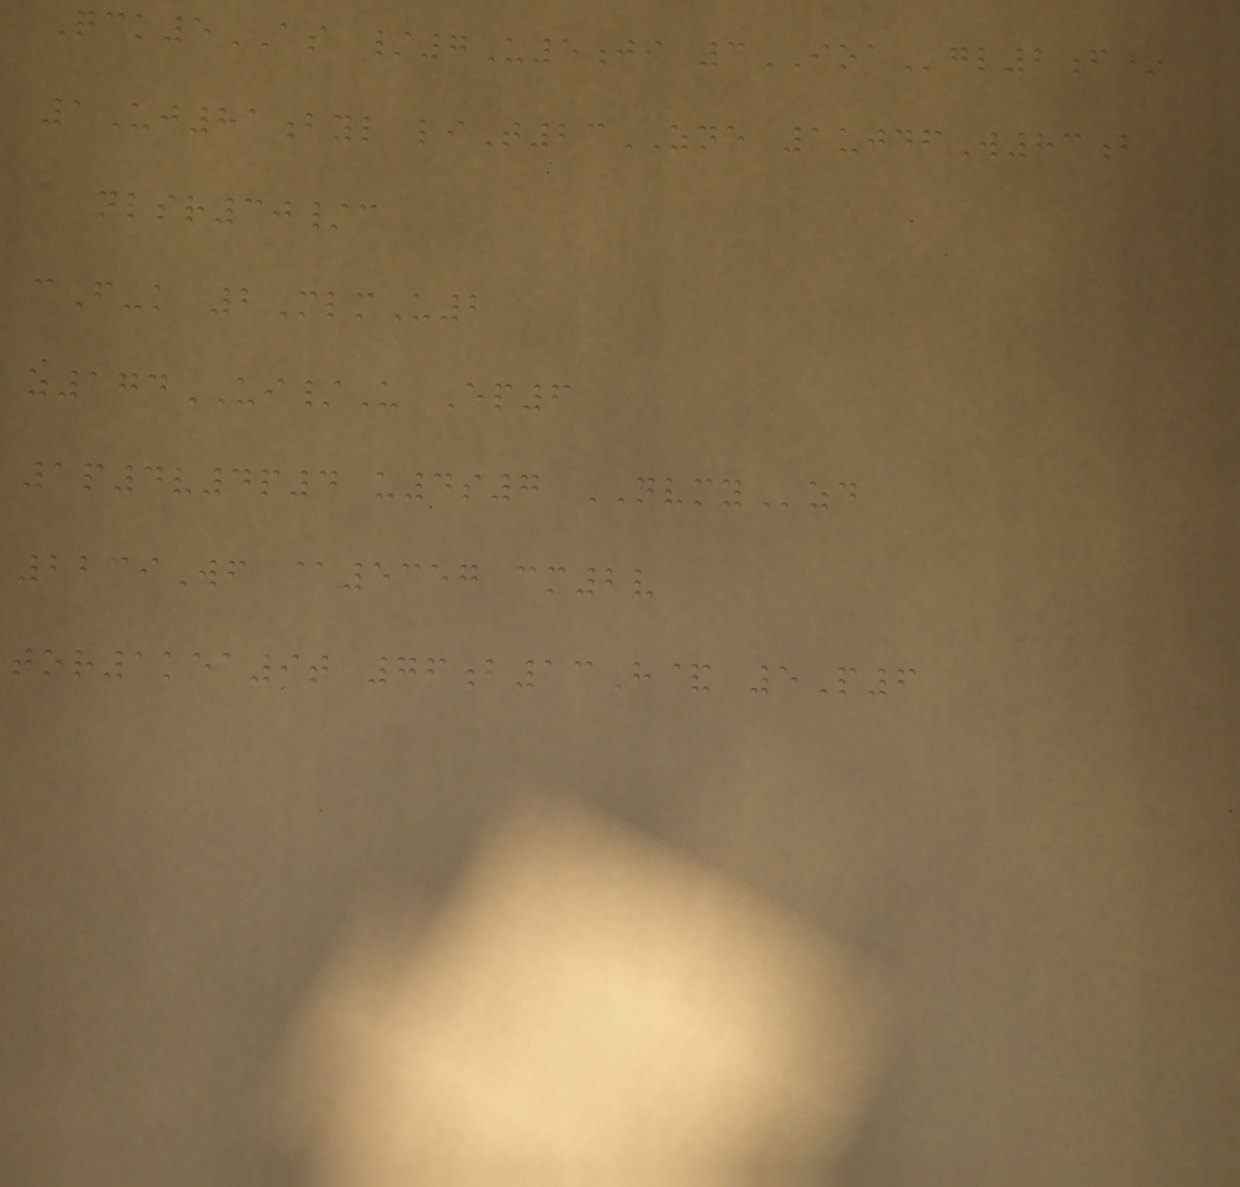Qck5AS /7U5ji 3IOAgl2f*
1Uj81byl liT23ZNE 1ujdfW83b
nlsr30/c
cF-k 2MlmU2
z174UI/U Ep6
1p4v4p4 u4s7 NVMYzd
2239Wf @5357 cm2v
tor1kea9t 76b13H& 5P6
